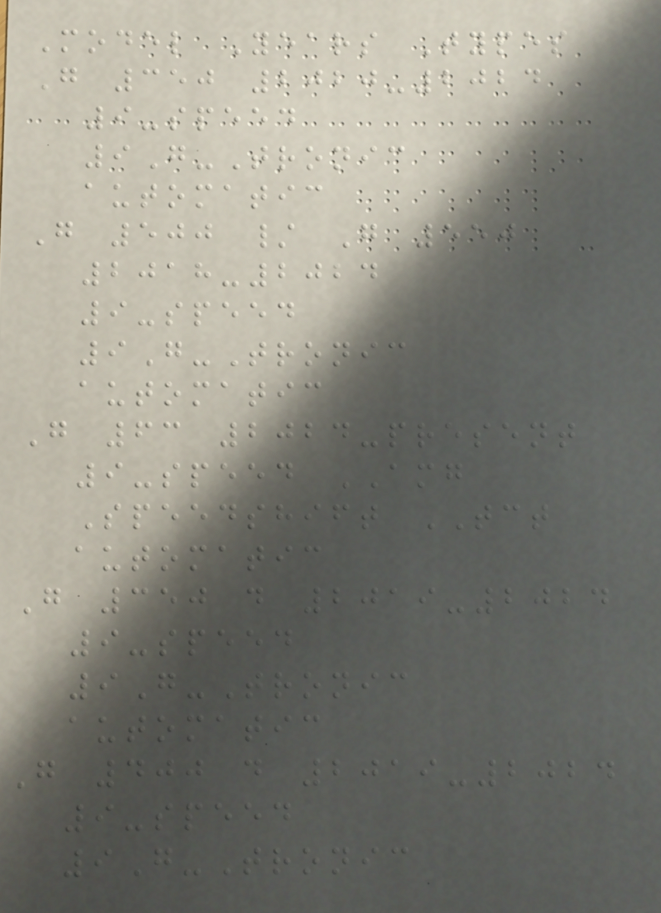Model Years Types
G 350 2020-2024
9-speed
9G-Tronic
automatic
G 500 / G 550
2018-2024
9-speed
9G-Tronic
automatic
G 63 2024-present
9-speed AMG
Speedshift TCT
automatic
G 350 d 2019-2024
9-speed
9G-Tronic
automatic
G 400 d 2019-2024
9-speed
9G-Tronic
